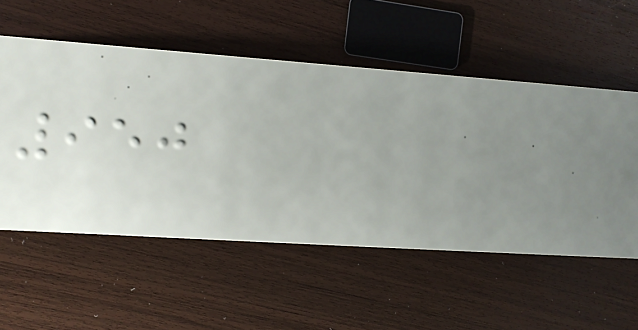950
